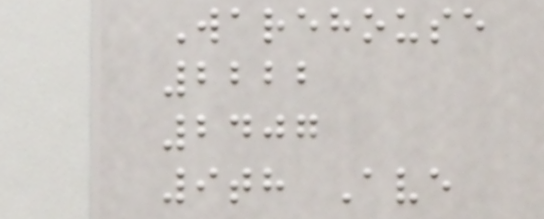Warehouse
2222
2407
9th Ave
